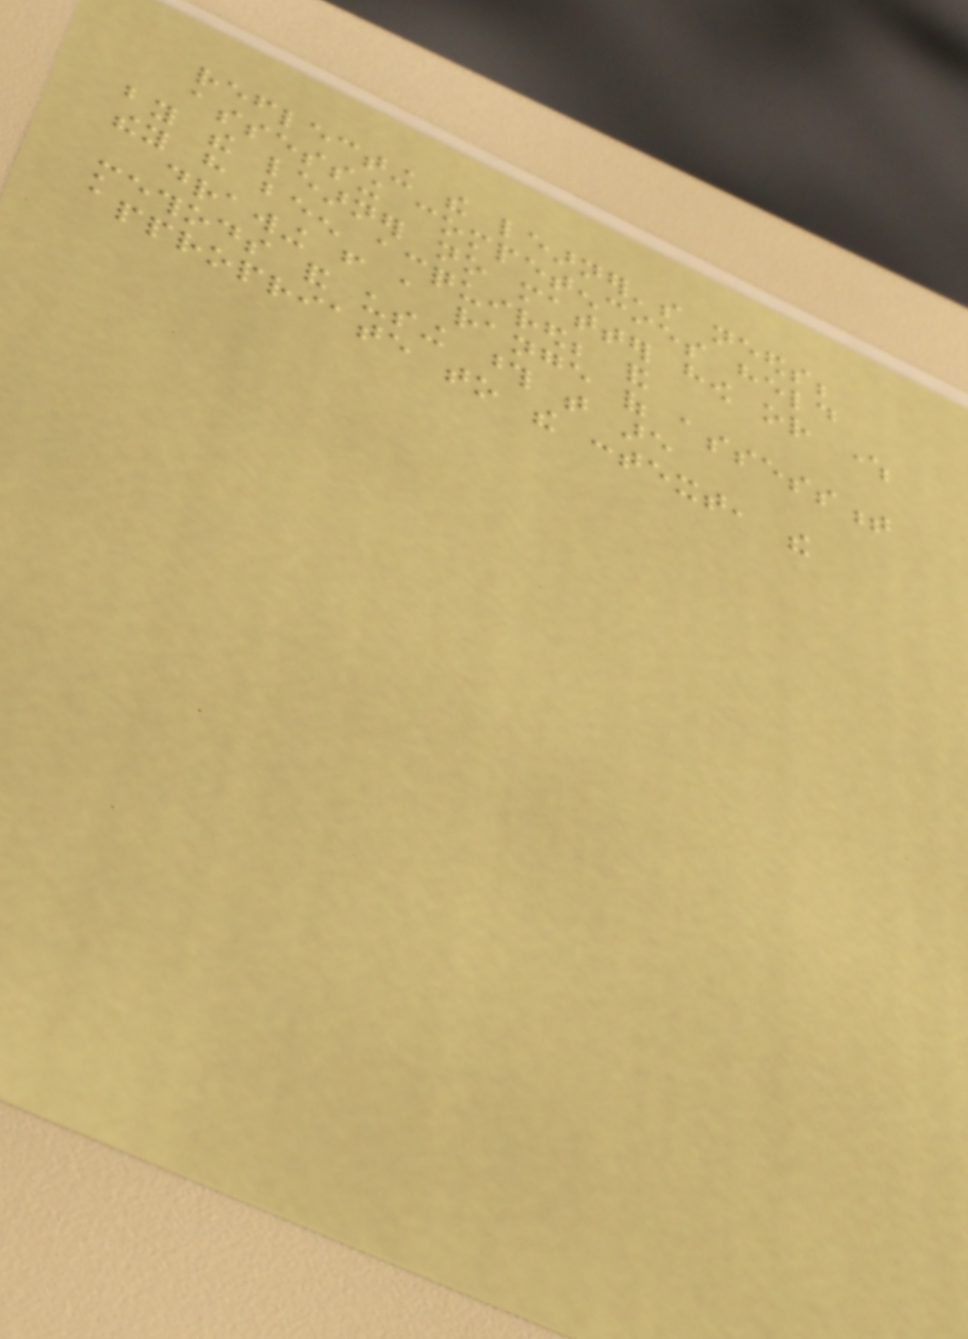reflecting the learner's needs;
assessing competencies held
by the learner no matter how or where
they have been acquired; and
drawing from a range of assessment
methods and using those that are
appropriate to the context, the
